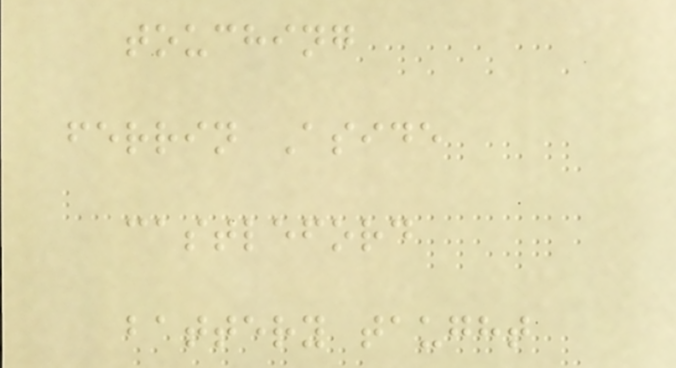touching
ferrin Aside
castleford
battery taught
